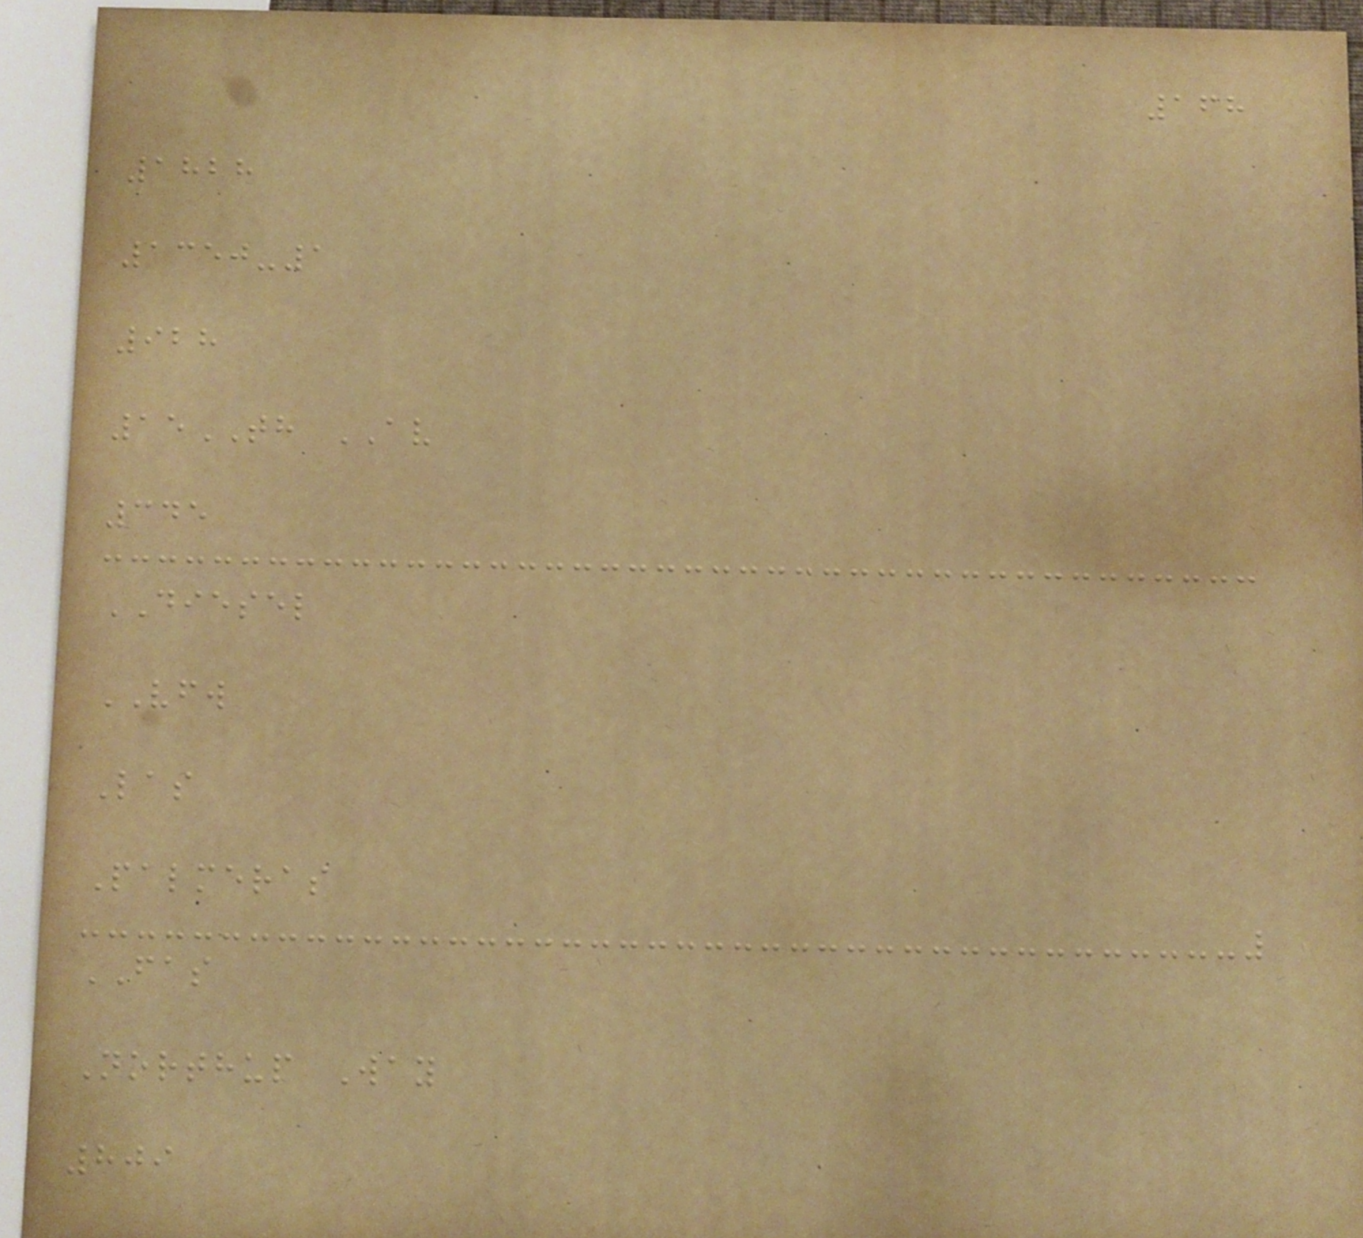168
1828
1350-1
928
15TH AV
345
DIESEL
VFW
Las
Palmeras
FAS
Northup Way
809
